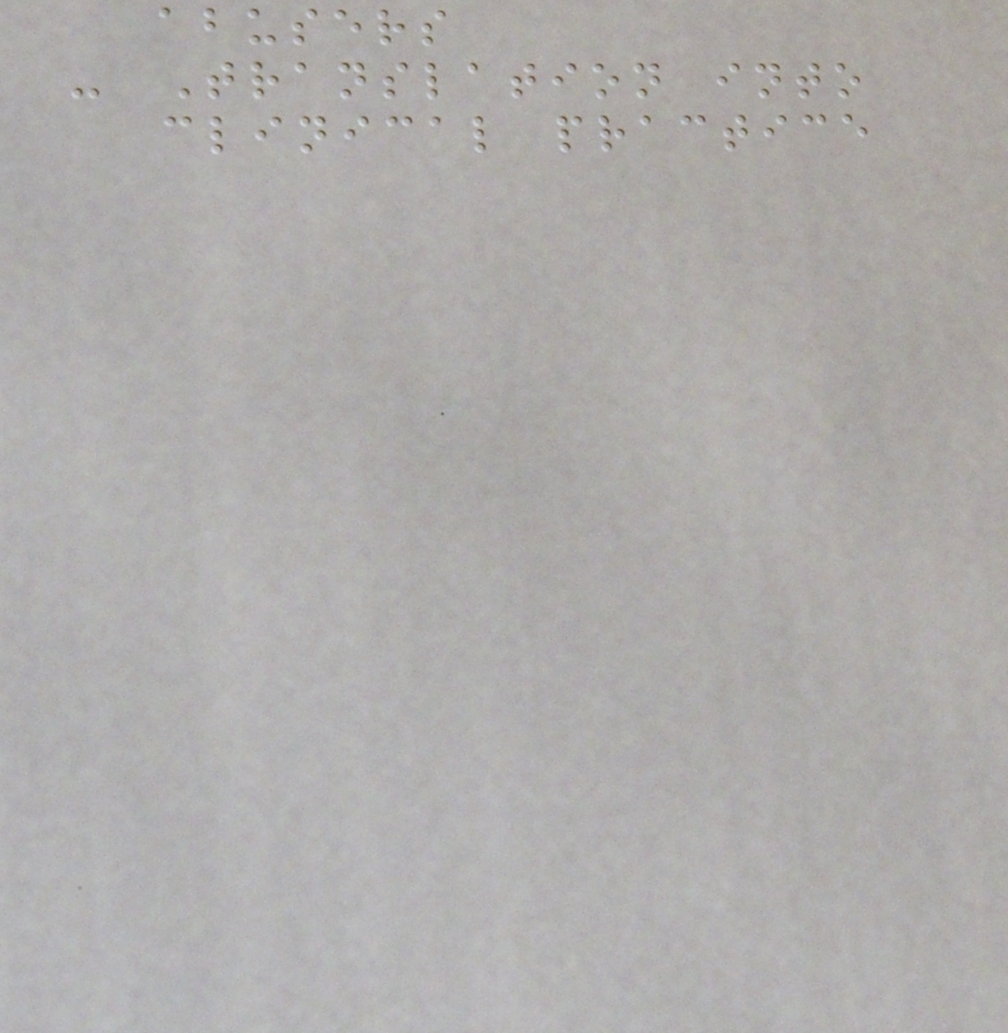abusers
- Translation into
clinical practice
